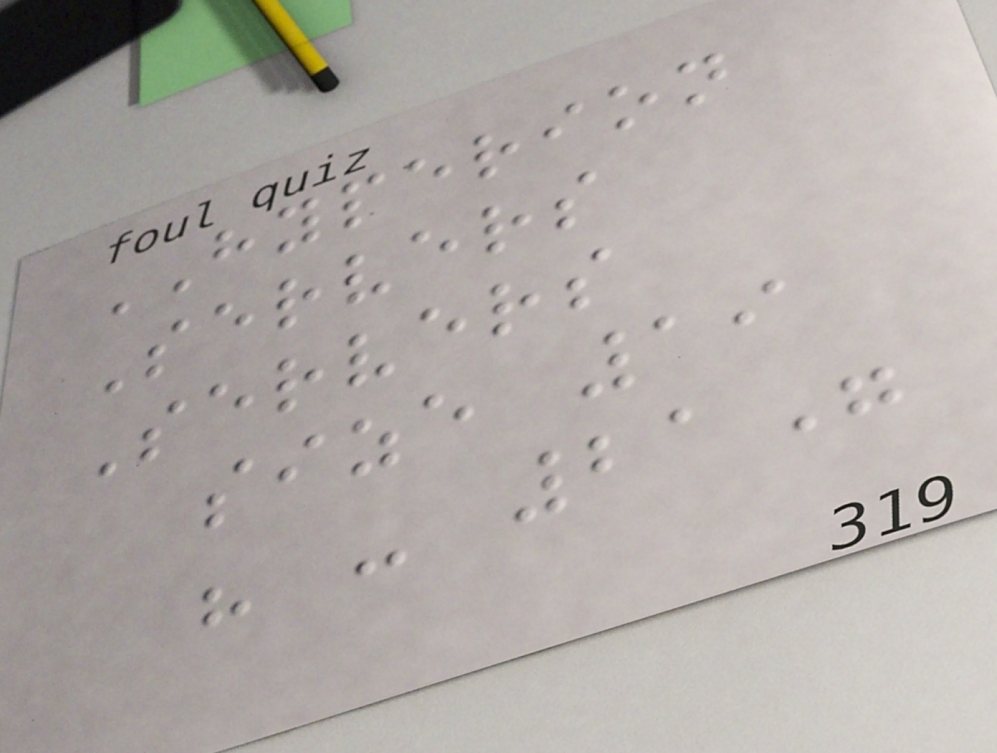HYPERION
Servers
Servers
size 19
" - 21"
